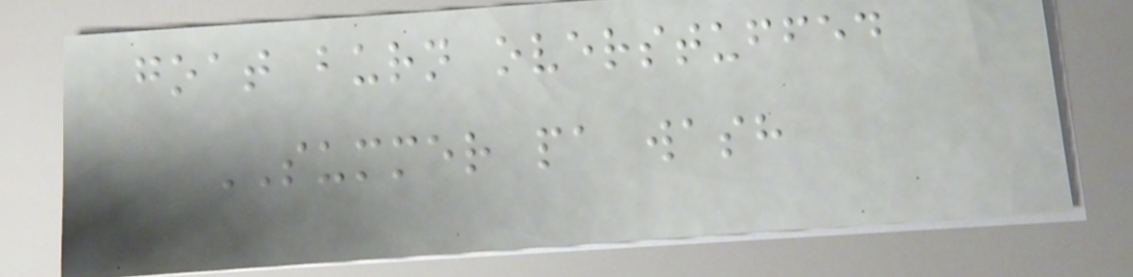goat burn overstuffed
SUMMER pa wash
